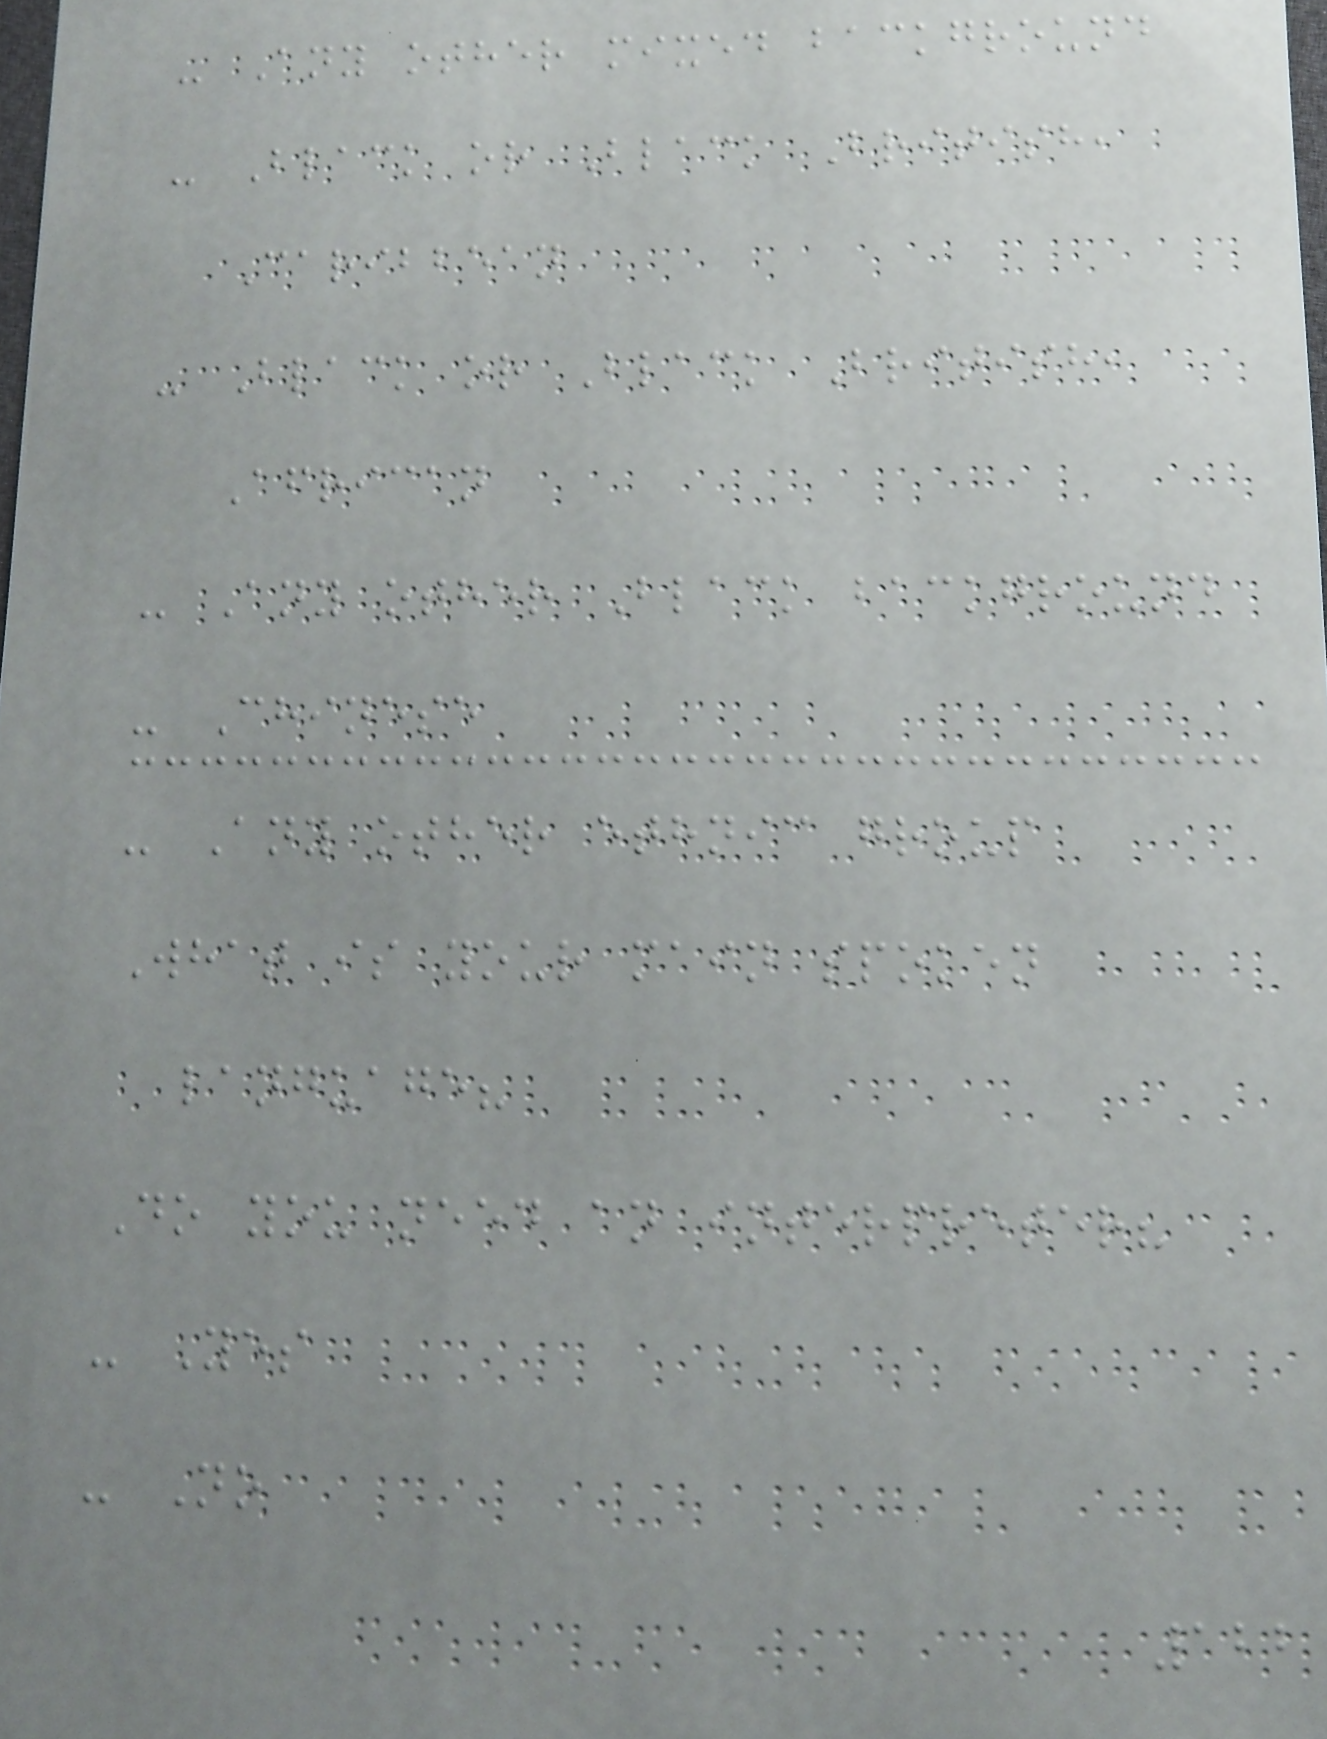- Any other mixed background
- Black or Black British,
Caribbean
- Black or Black British,
African
- Any other Black background
- Chinese
- Any other ethnic group
What is your main spoken
language?
Do you need an interpreter?
- Yes
- No
122
